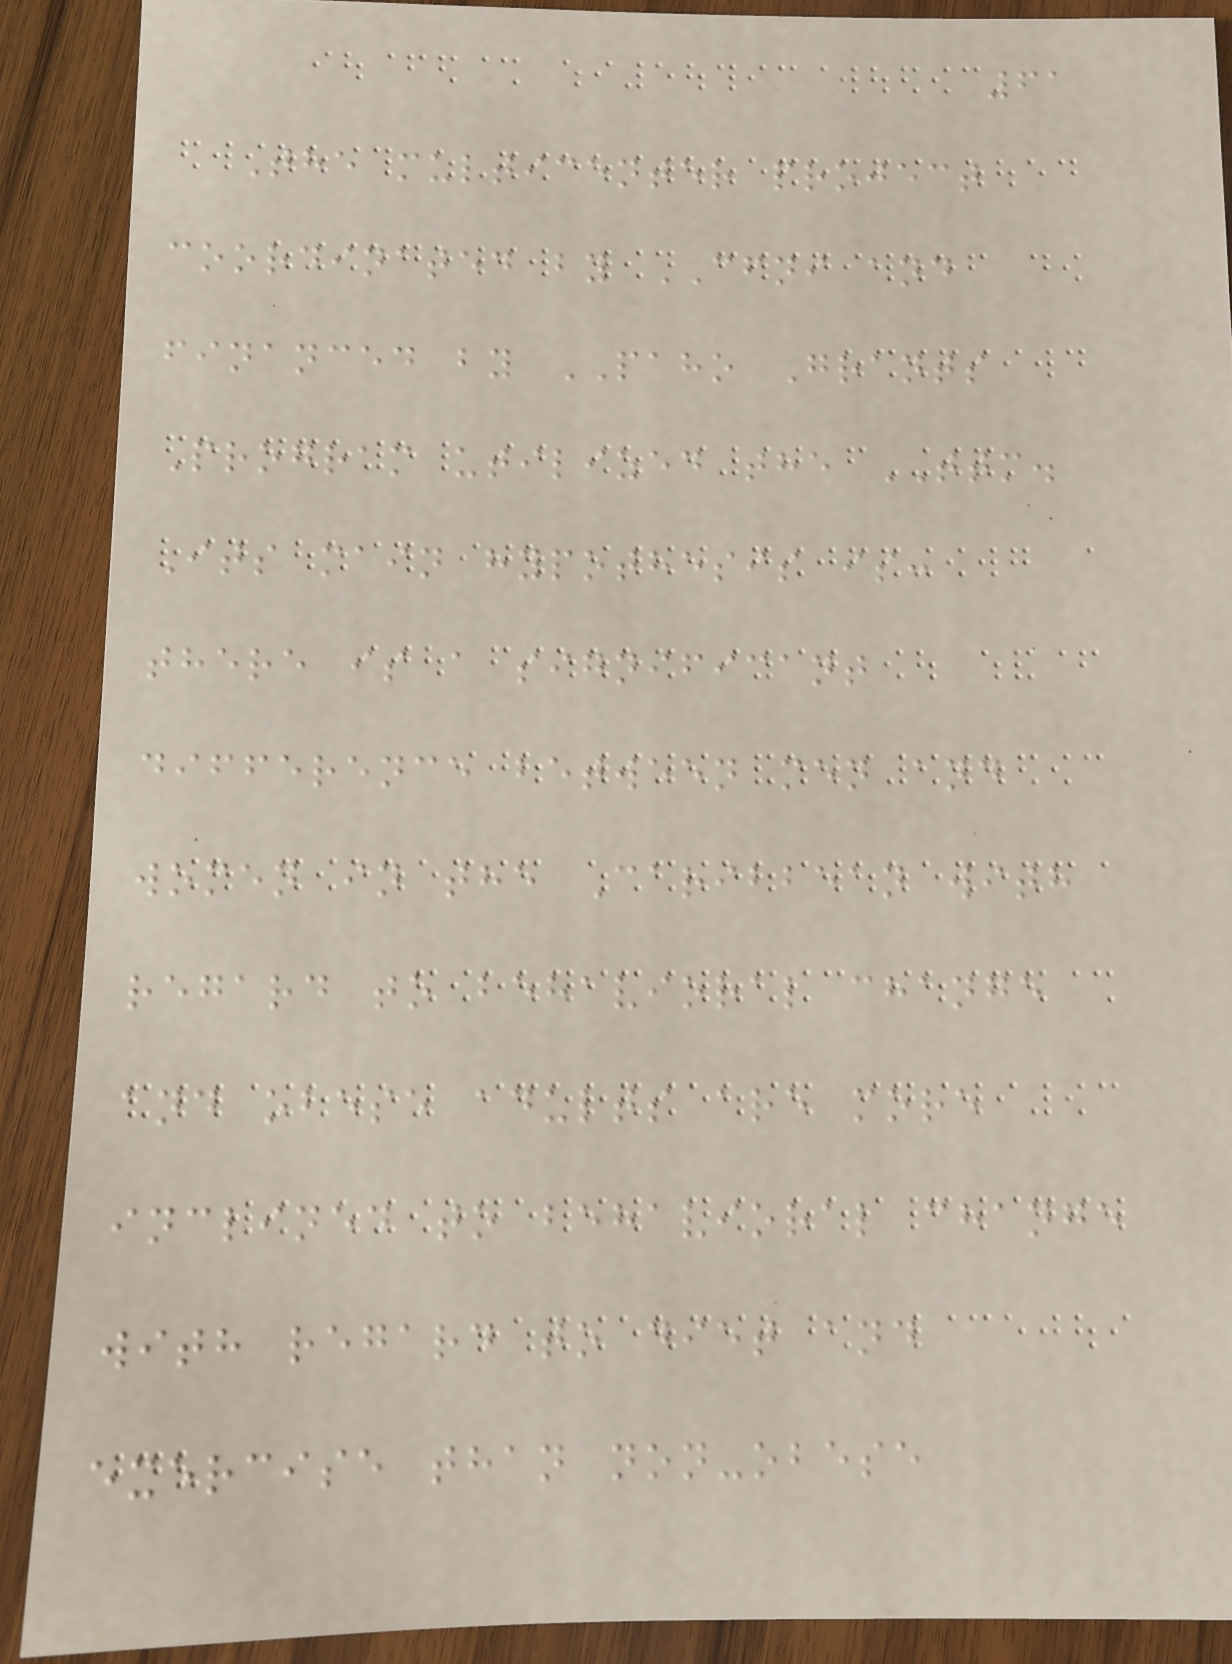61
The multicenter project
coordinated by CFNI and
financed by PAHO Grants
Program utilized the TTM.
Its main hypothesis is:
there is a significant
difference between men and
women in the Caribbean with
regard to behavioral change
and obese adults are more
inclined to behavioral change
with regard to diet and
exercise than non-obese
